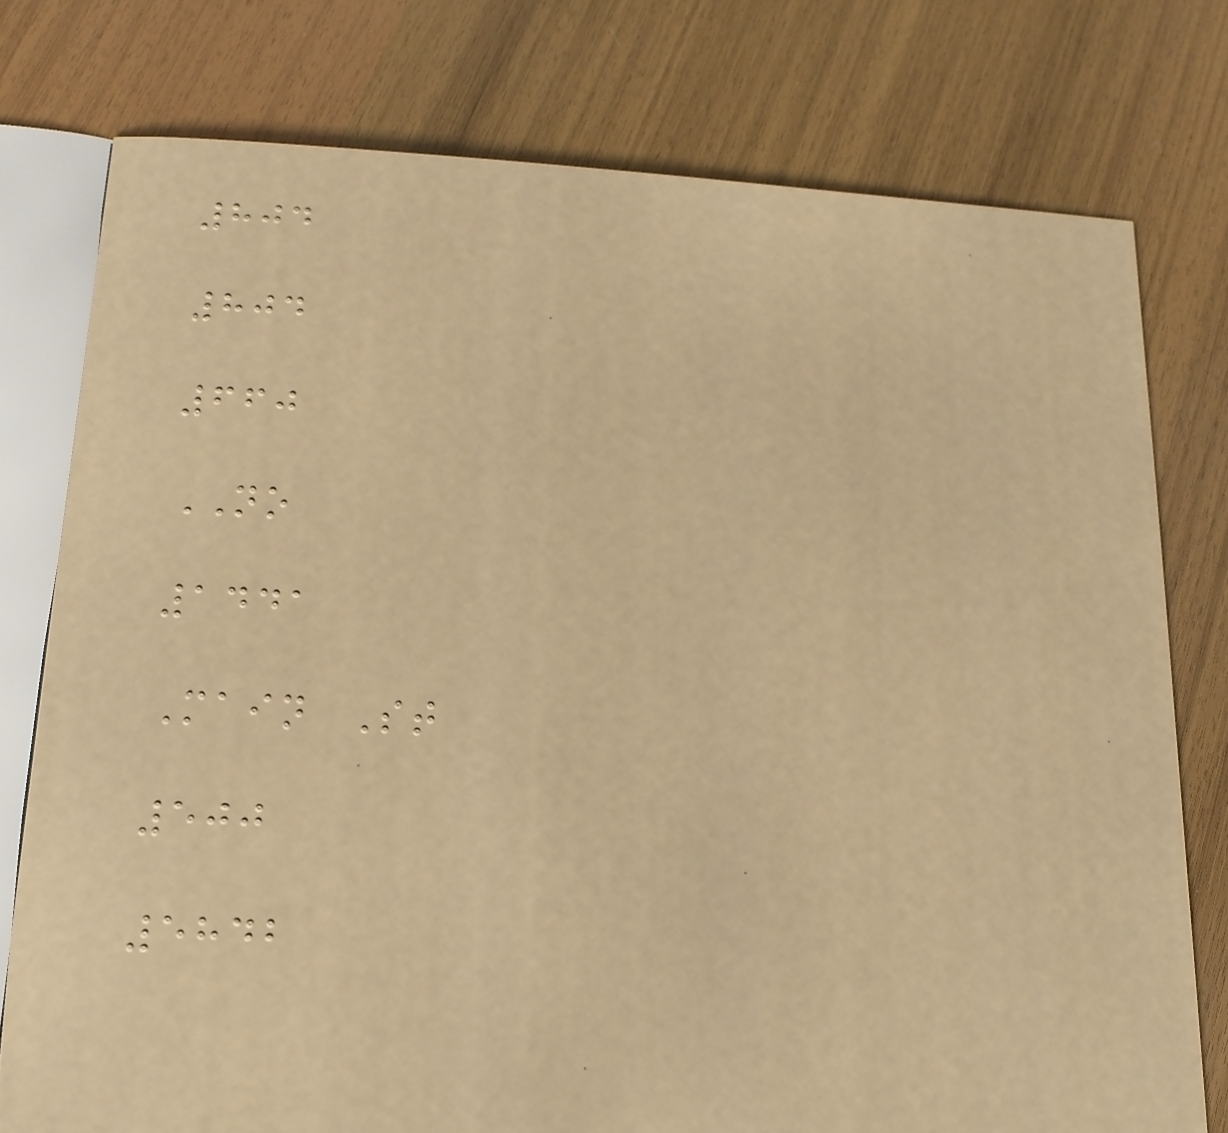804
804
660
NO
1441
Main St
500
5842
